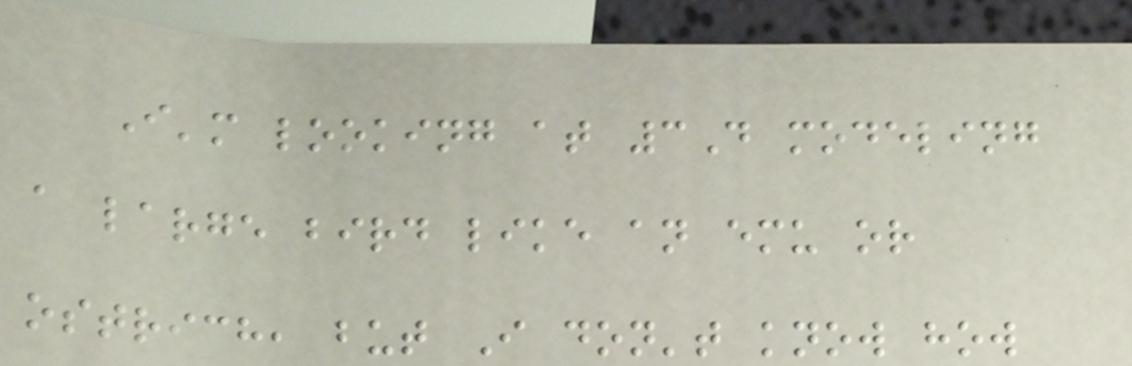I'm looking at 3D modeling
a large bird like an emu or
ostrich, but I don't know how
